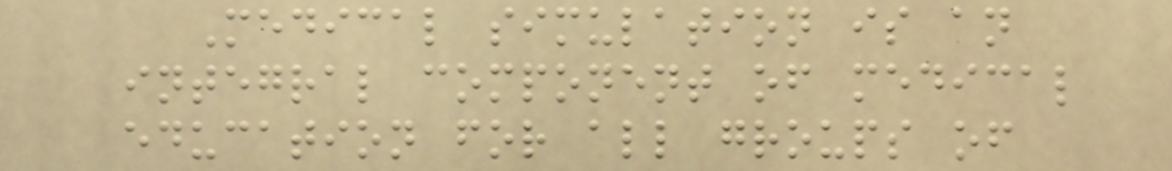Medical simulation is an
integral component of medical
education for all groups of
